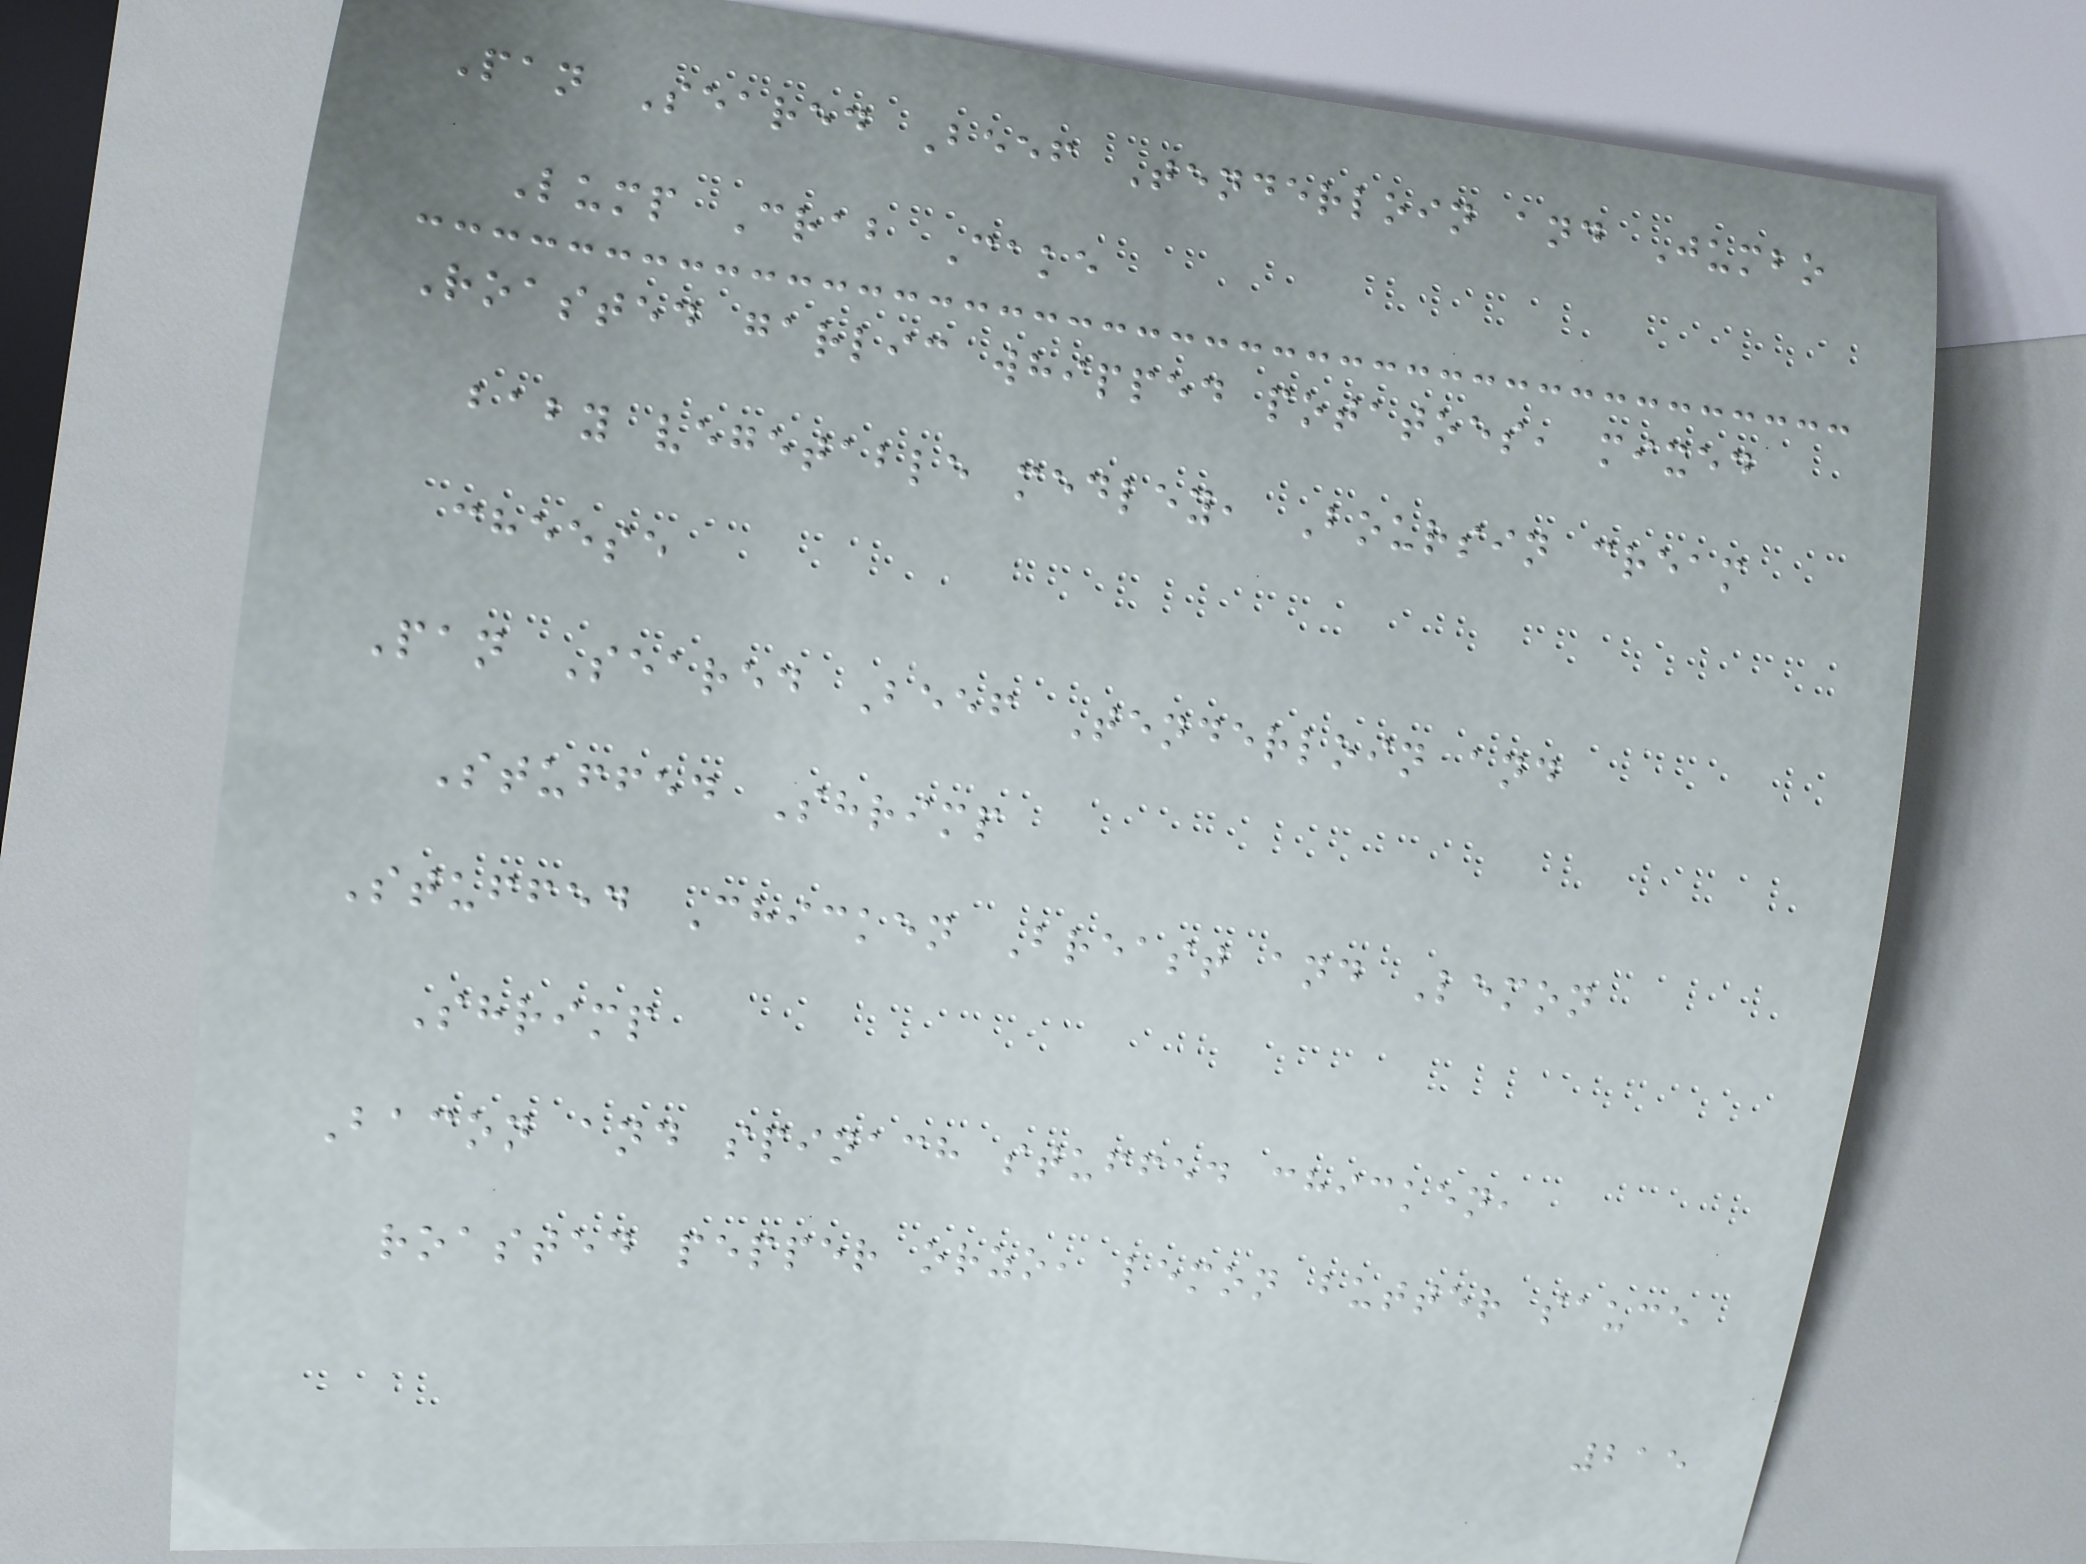Pan Seared Beef Tenderloin and Jumbo
Lump Crab Cake
Roasted garlic whipped potatoes, mixed
baby vegetable medley, Boursin cream
cheese
Pan Seared Beef Tenderloin and
Stuffed Shrimp
Stuffed Chicken Breast and Lemon
Shrimp
Bacon and spinach stuffed chicken,
roasted pepper orzo, lemon butter sauce
215
